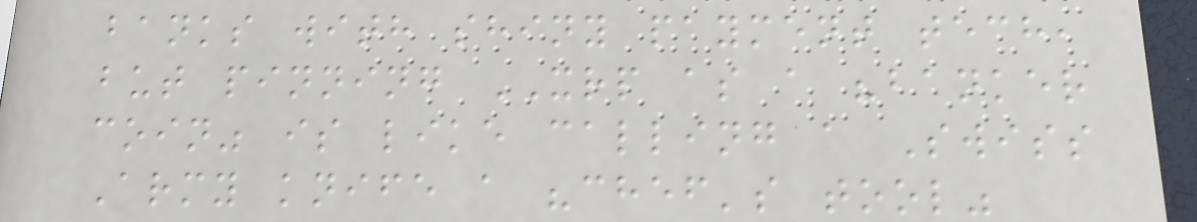banks with shiny payment tech,
but pinning XRP as a "banker
coin" is like calling a Swiss
Army knife a "chef's tool"
